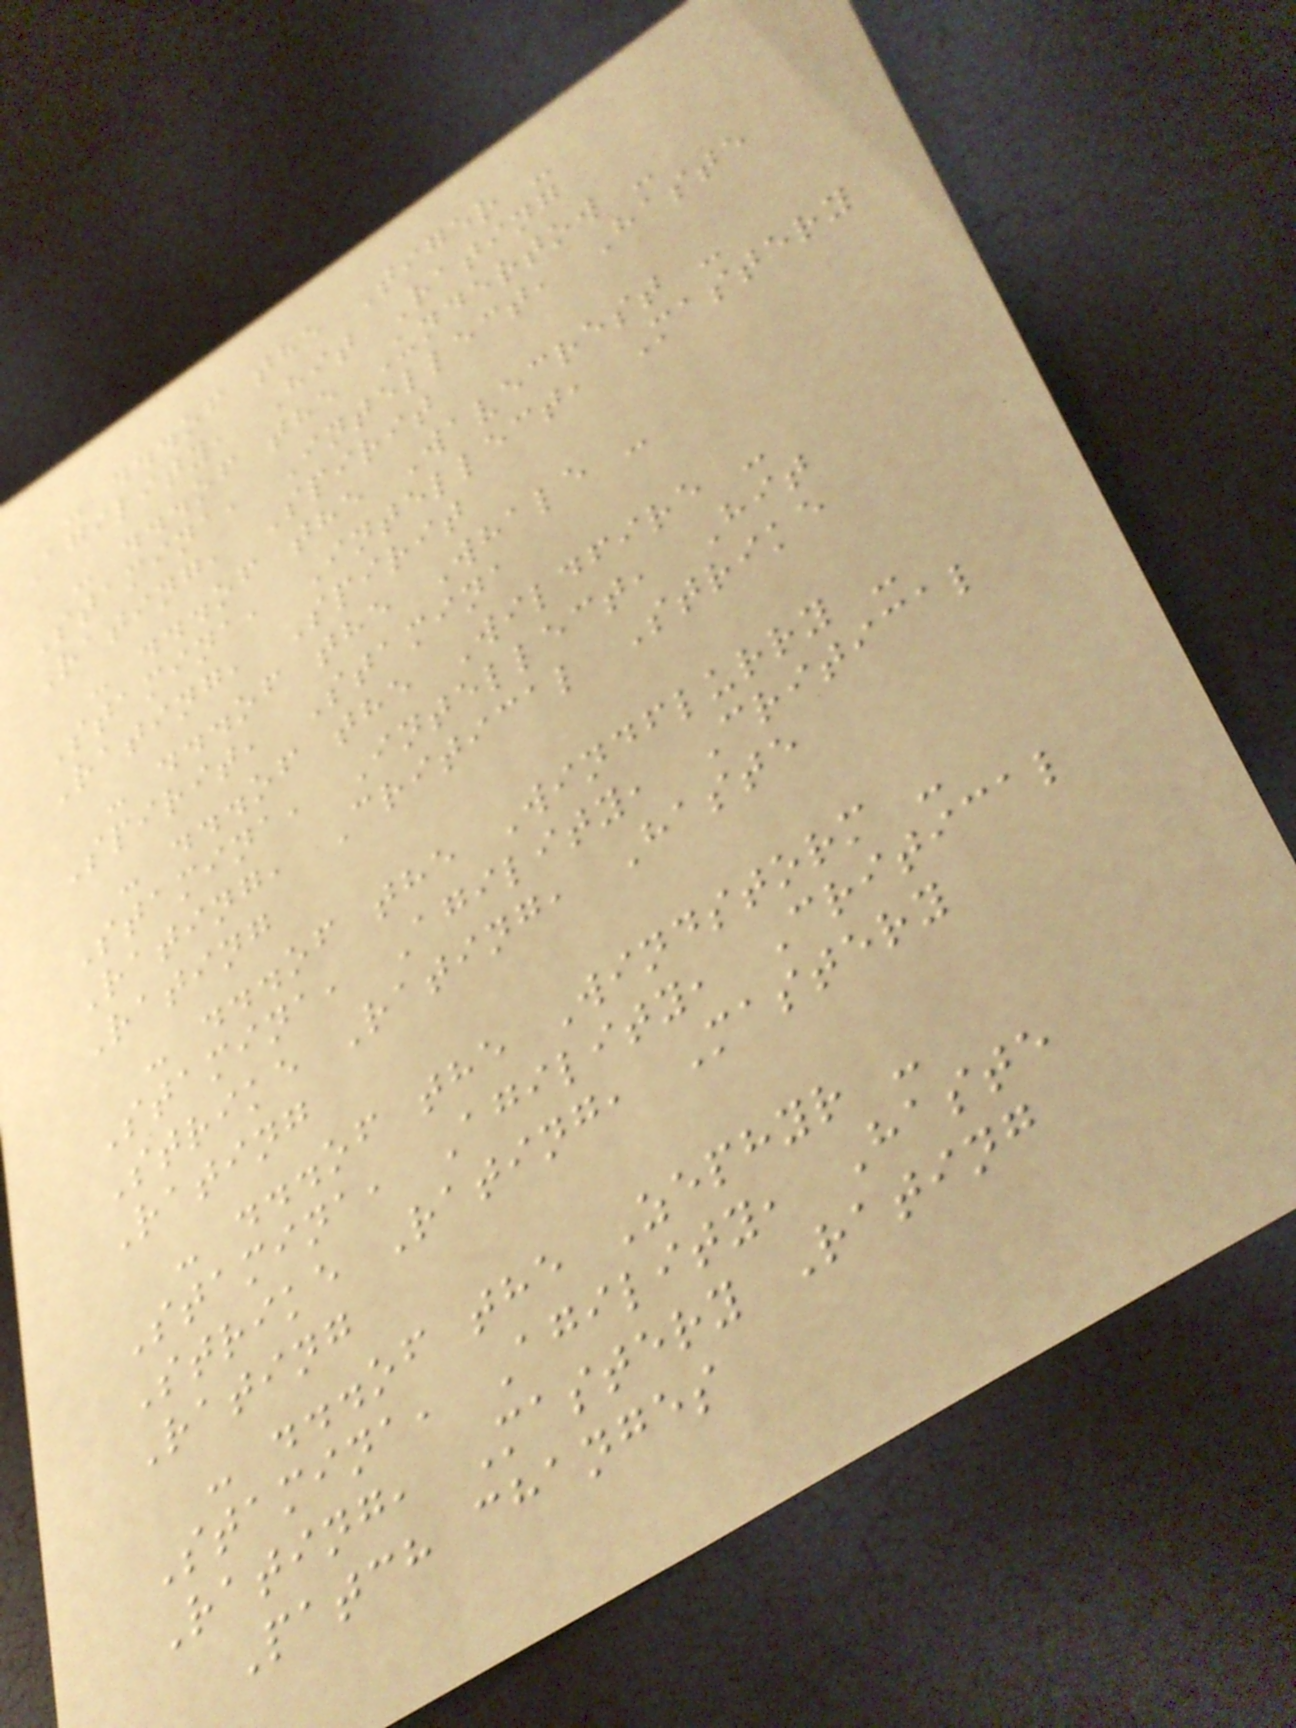- ...of the Tiger -
Agility, Hit Rating
- ...of the Undertow -
Stamina, Intellect, Haste
Rating, Spirit
- ...of the Wavecrest -
Stamina, Intellect, Mastery
Rating, Spirit
- ...of the Whale -
Spirit, Stamina
- ...of the Wildfire -
Stamina, Intellect, Hit
Rating, Critical Strike
Rating
- ...of the Windflurry -
Stamina, Agility, Critical
Strike Rating, Haste
Rating
- ...of the Windstorm -
Stamina, Agility, Critical
Strike Rating, Mastery
Rating
- ...of the Zephyr -
Stamina, Agility, Haste
Rating, Mastery Rating
Patch changes
